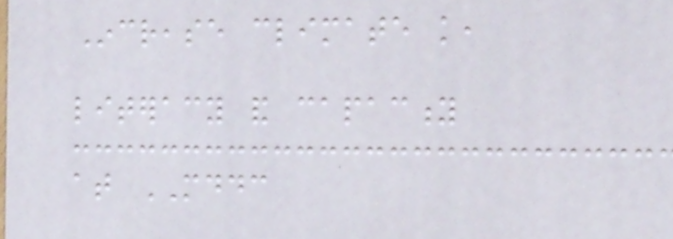Increase climate knowledge,
literacy and capacity
at MDDC
